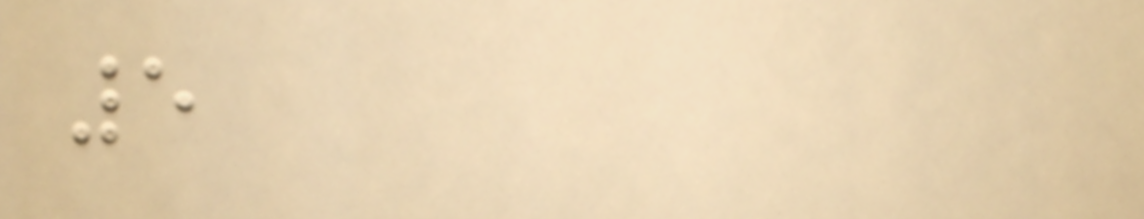5
